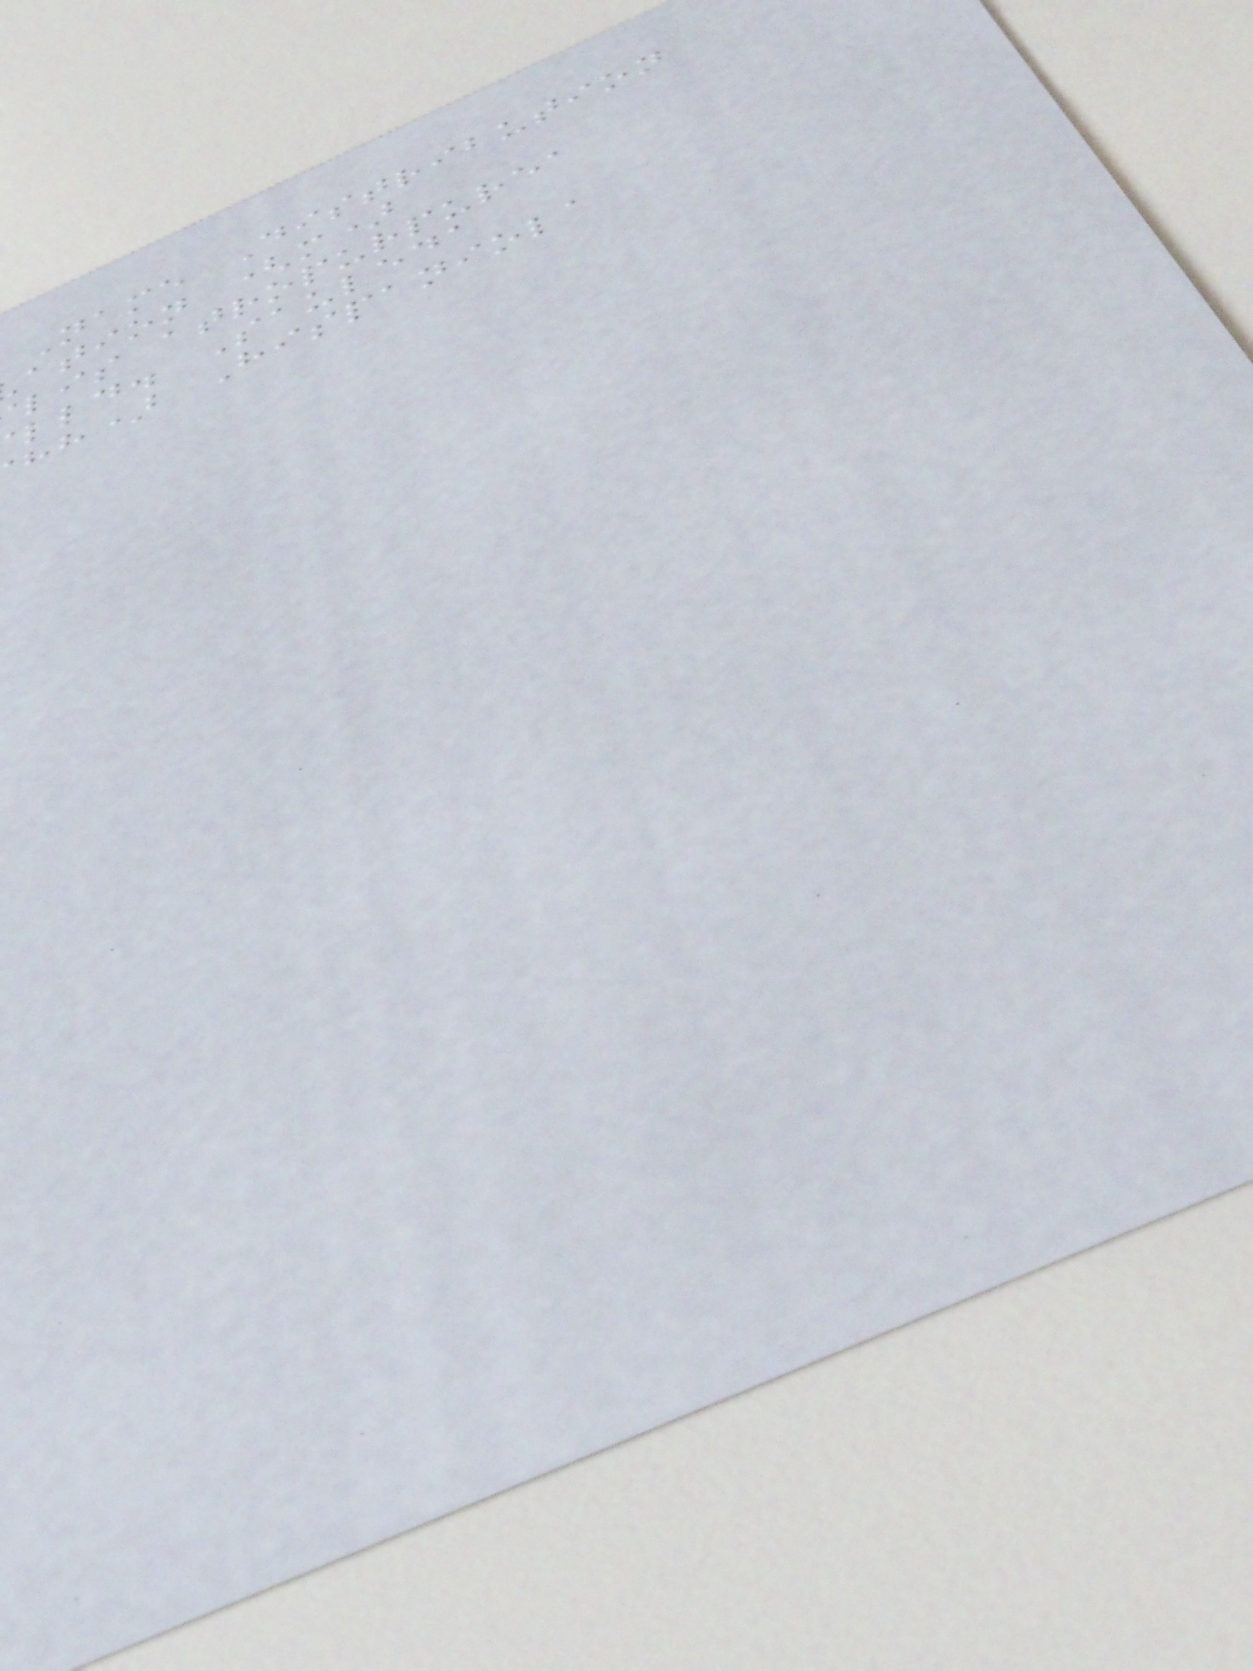Name Distribution
ation (m)
lis atropurpurea
lld. Sauleda
hh) Hispaniola
